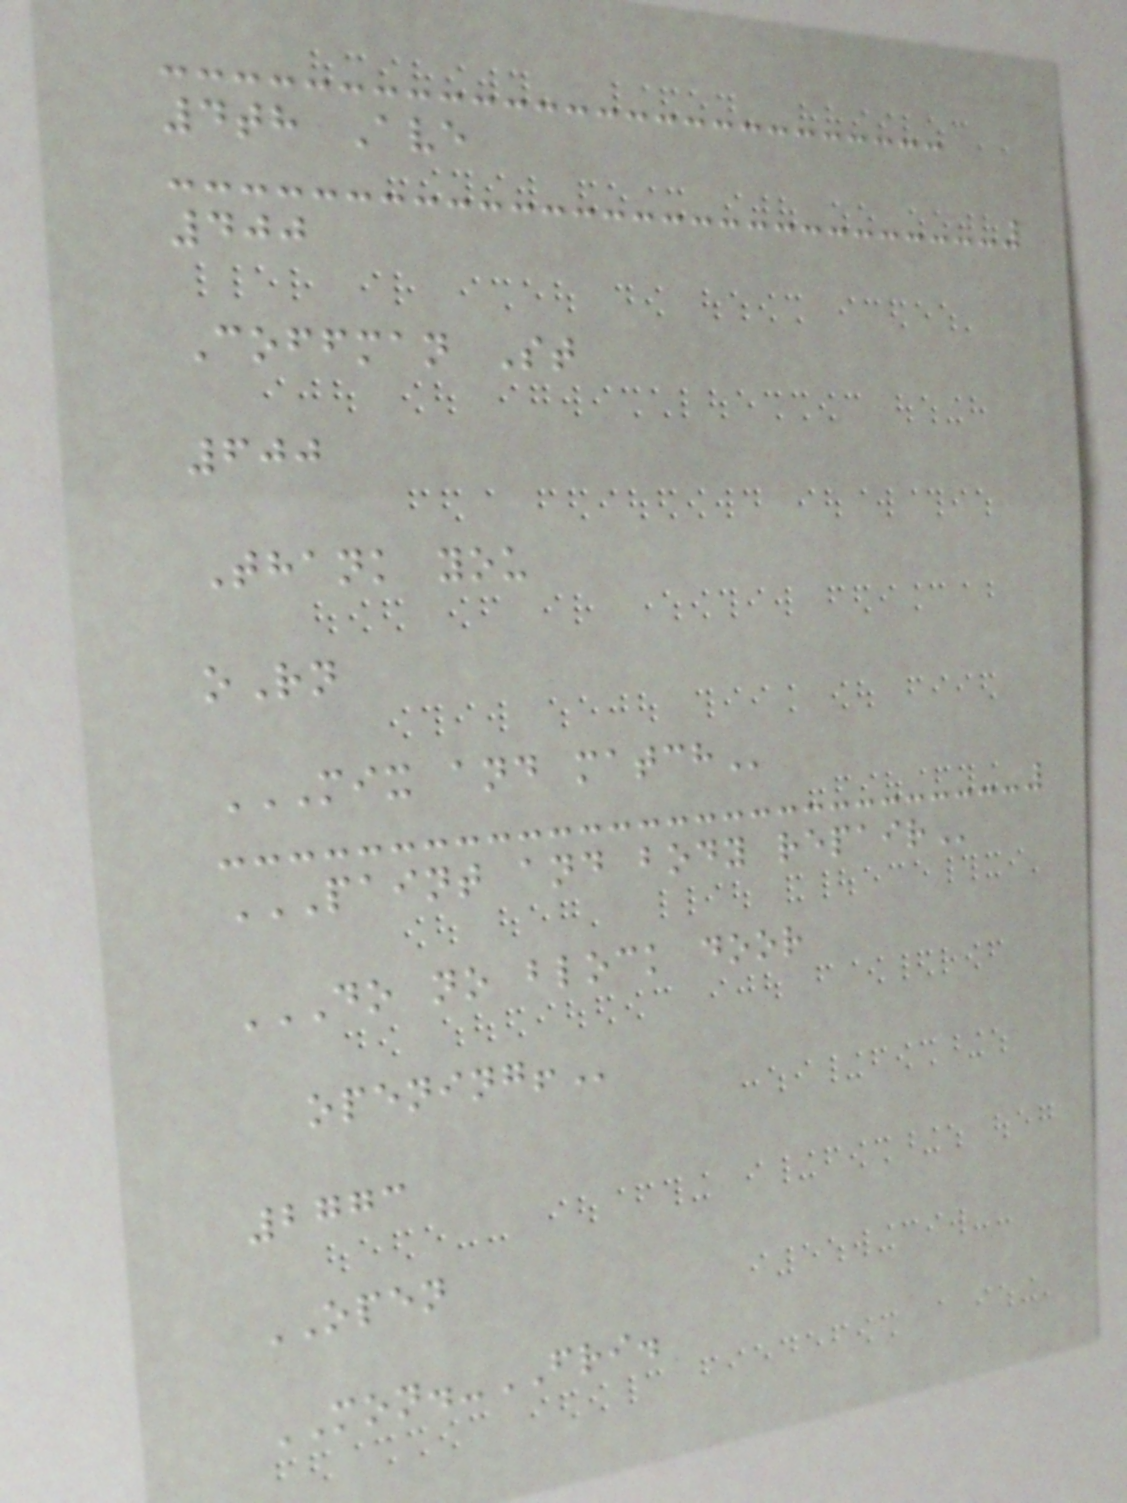4th Ave
400
Coffman St
600
Thank you
oRn
MIX AND MATCH
PAINT AND BODY REPAIR
DO NO BLOCK DOOR
OPENING!
2773
OPEN
MON.-FRI.
